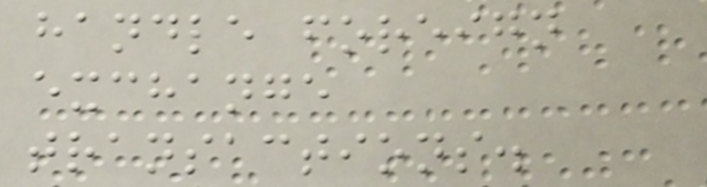handle foreign
exchange
transactions.
